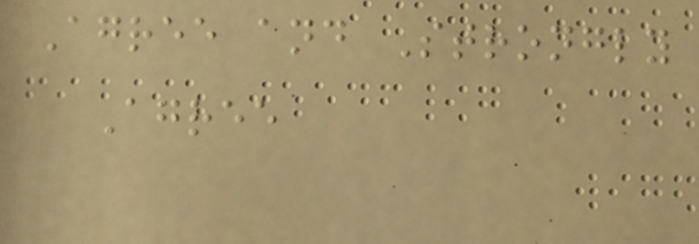Agree and Strongly
Agree
